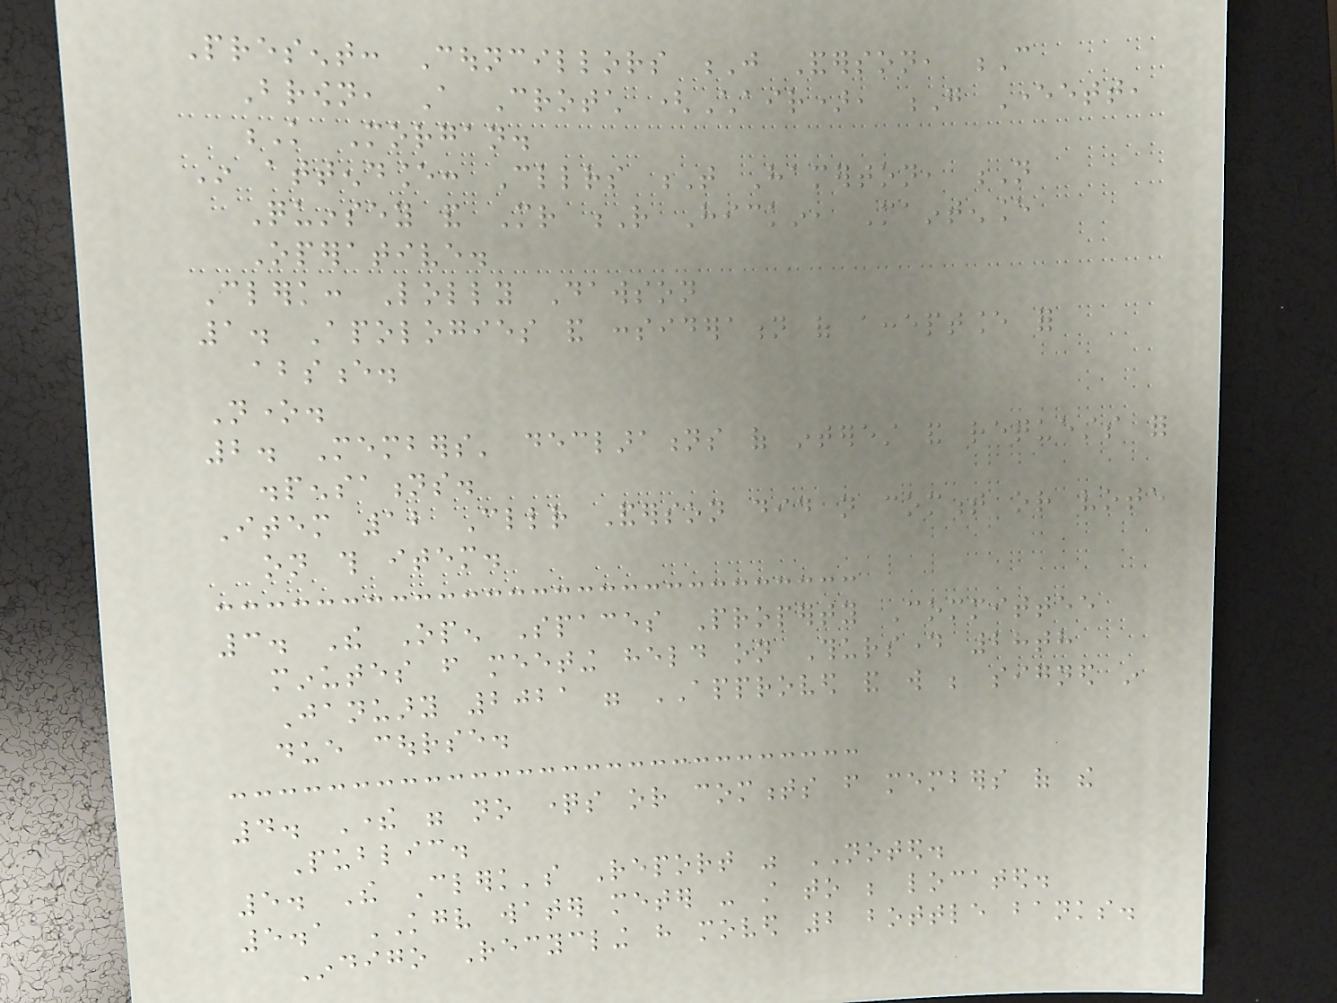Present: Councillors J Anderson, C
Brown, A Crotch (Chair), G Everett,
K Morgan.
In attendance: Cllrs T Hamerton, N
Quinsey and Mr R Hickin, Maintenance
Operative.
Clerk: Lolly Dawson
1. Apologies and consideration of acceptance for
absence.
None.
2. Members' declarations of interest and requests for
dispensations.
Item 12 Cllr Anderson did not comment or vote
on this item.
3. The Open Spaces Property Committee
minutes from meeting held on Thursday 28th
January 2021 were APPROVED and will be signed in
due course.
4. There were no questions or comments from members of the
Public.
5. The Clerk's Report was NOTED.
5.1 KGV water meter - still to be located.
Indigo Recycling have moved 2 bottle banks.
